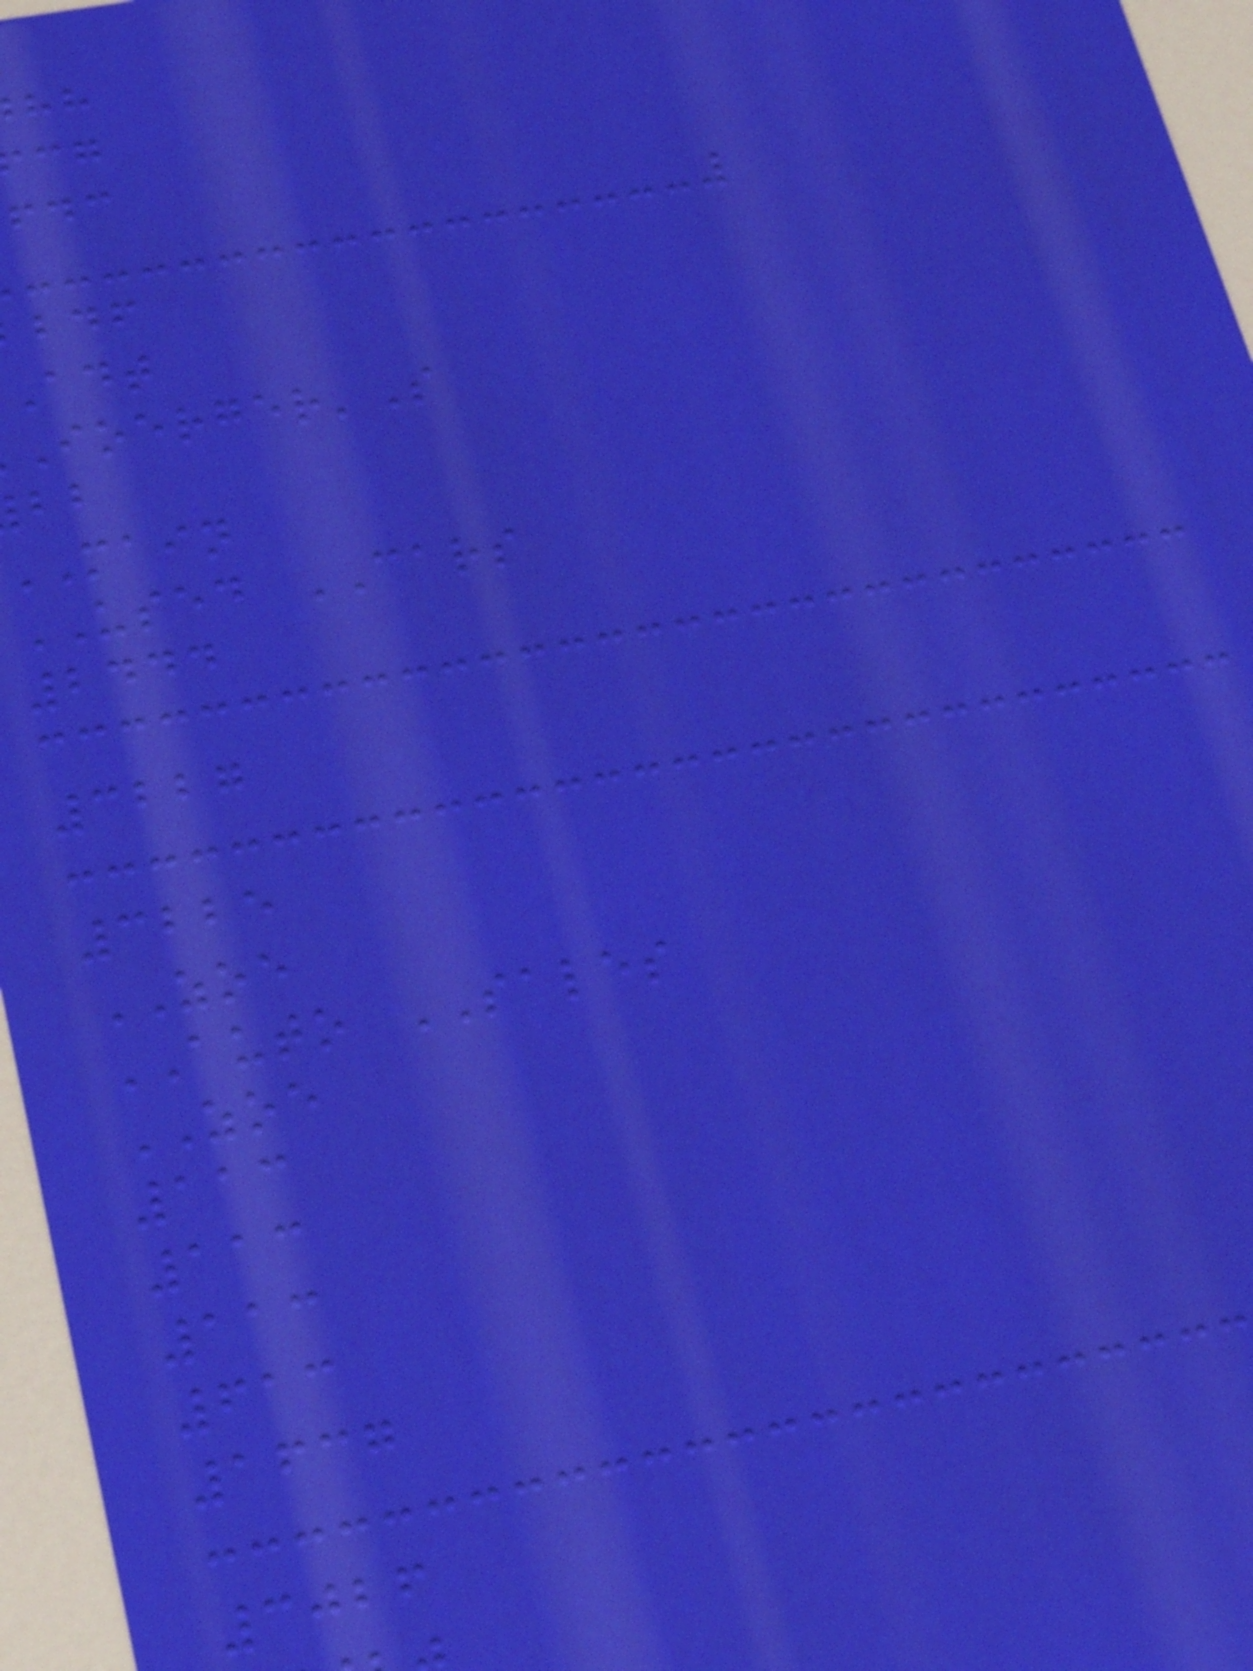main
USED CARS
2444
3227
3225
ZOE
AUTO SALES
ZOE
113
113
113
613
1637
3026
